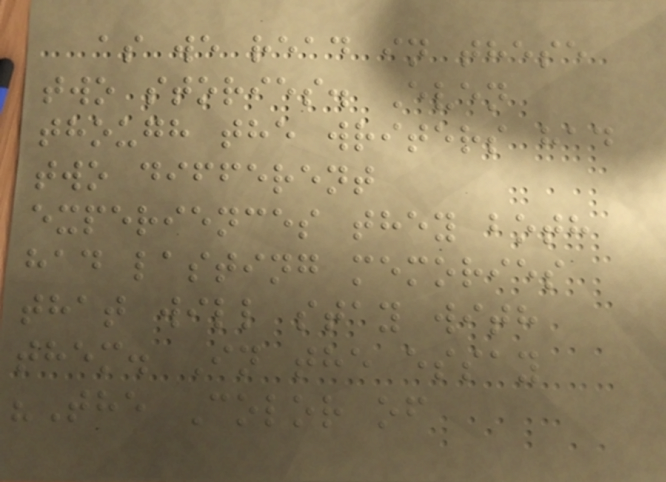as we read in these
two stories. Even
though the writers had
two different
experiences they both
had lasting memories
that will stay with
them. In the essay
"The Color of
